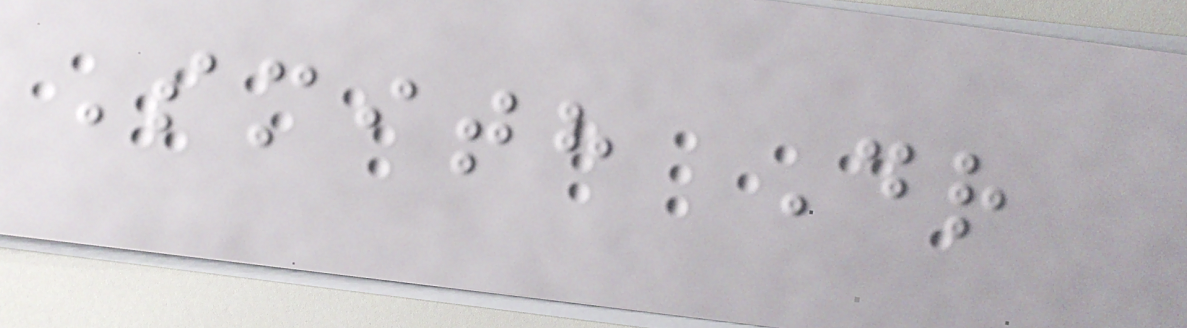Smith Dr
